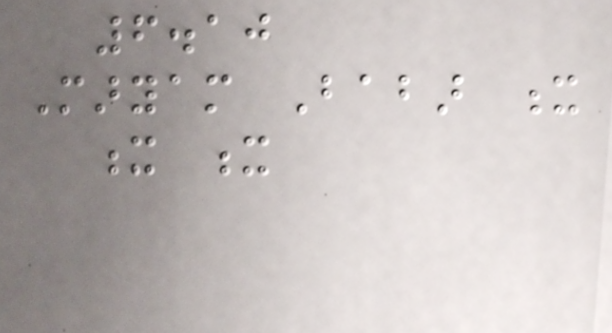6.10
Maryam Babar x
x x
